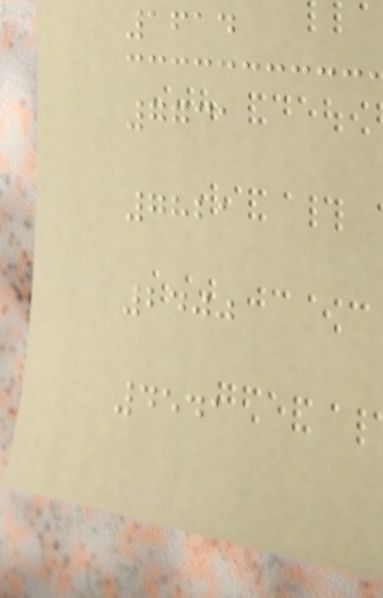1614
7731
7821
2400
4541
